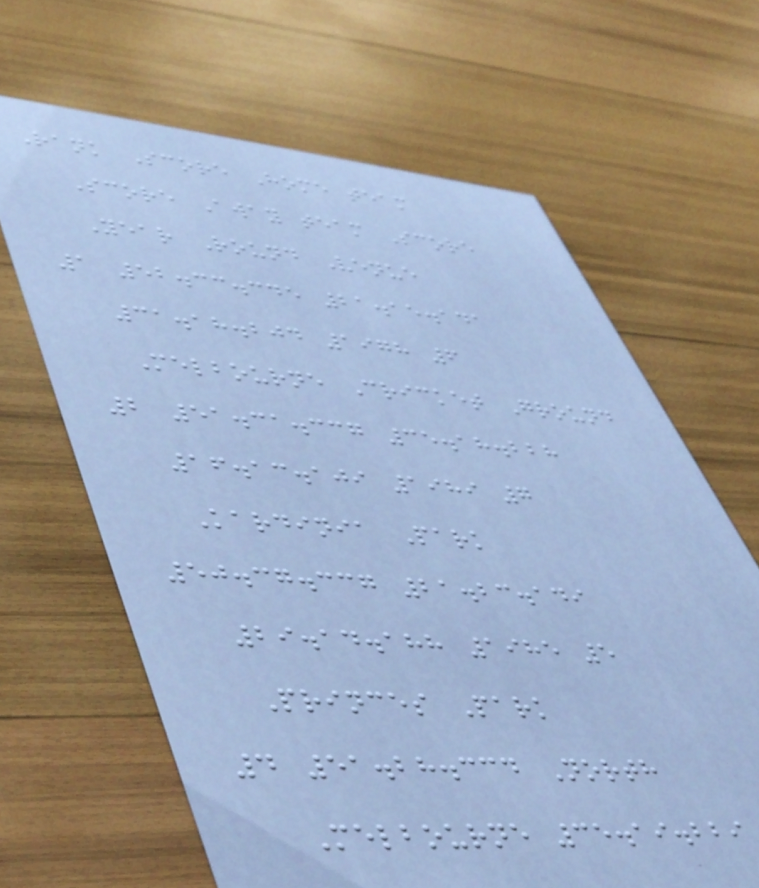Rank Score Home team
Score Away team Score
Year Round Venue
1 52.33.345 21.15.141
31.18.204 1978 6
Melbourne Cricket Ground
2 51.31.337 35.18.228
16.13.109 1989 7
Kardinia Park
50.37.337 21.23.149
29.14.188 1985 5
Princes Park
4 51.28.334 North
Melbourne 35.19.229
